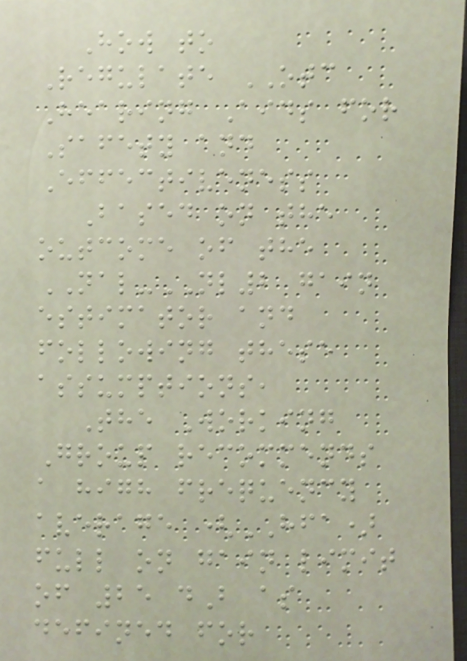How to
Regulate OTC
Hearing Aids for
Safety and
Effectiveness
Based on the
outcome of the
NAL-NL2 gain
estimator and
following these
assumptions,
The Working
Group recommends
a high frequency
average (HFA)
full on gain limit
of 25 dB as
defined for
